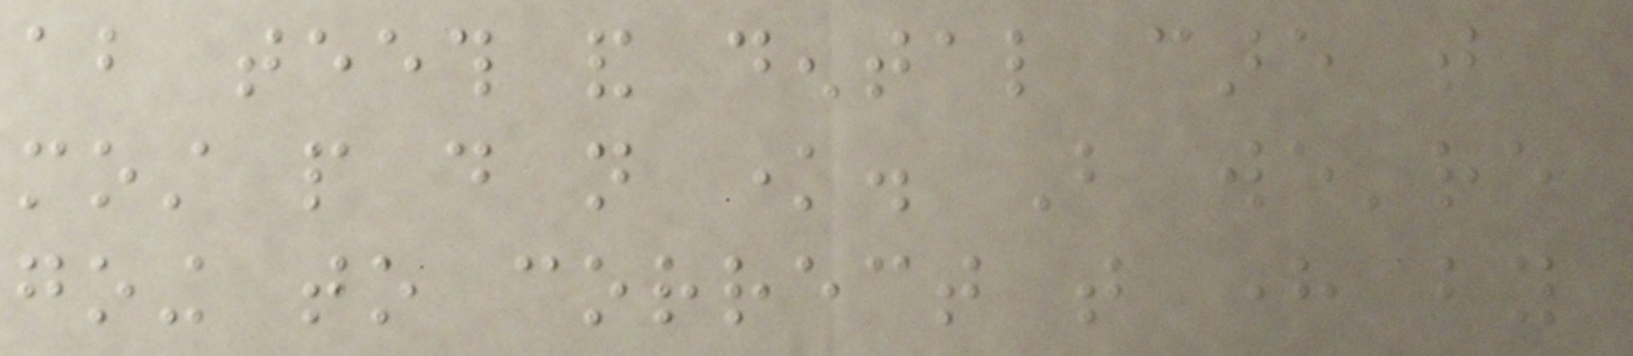about teeth and dental care that
most people do not know. But we're
going to correct that here by
